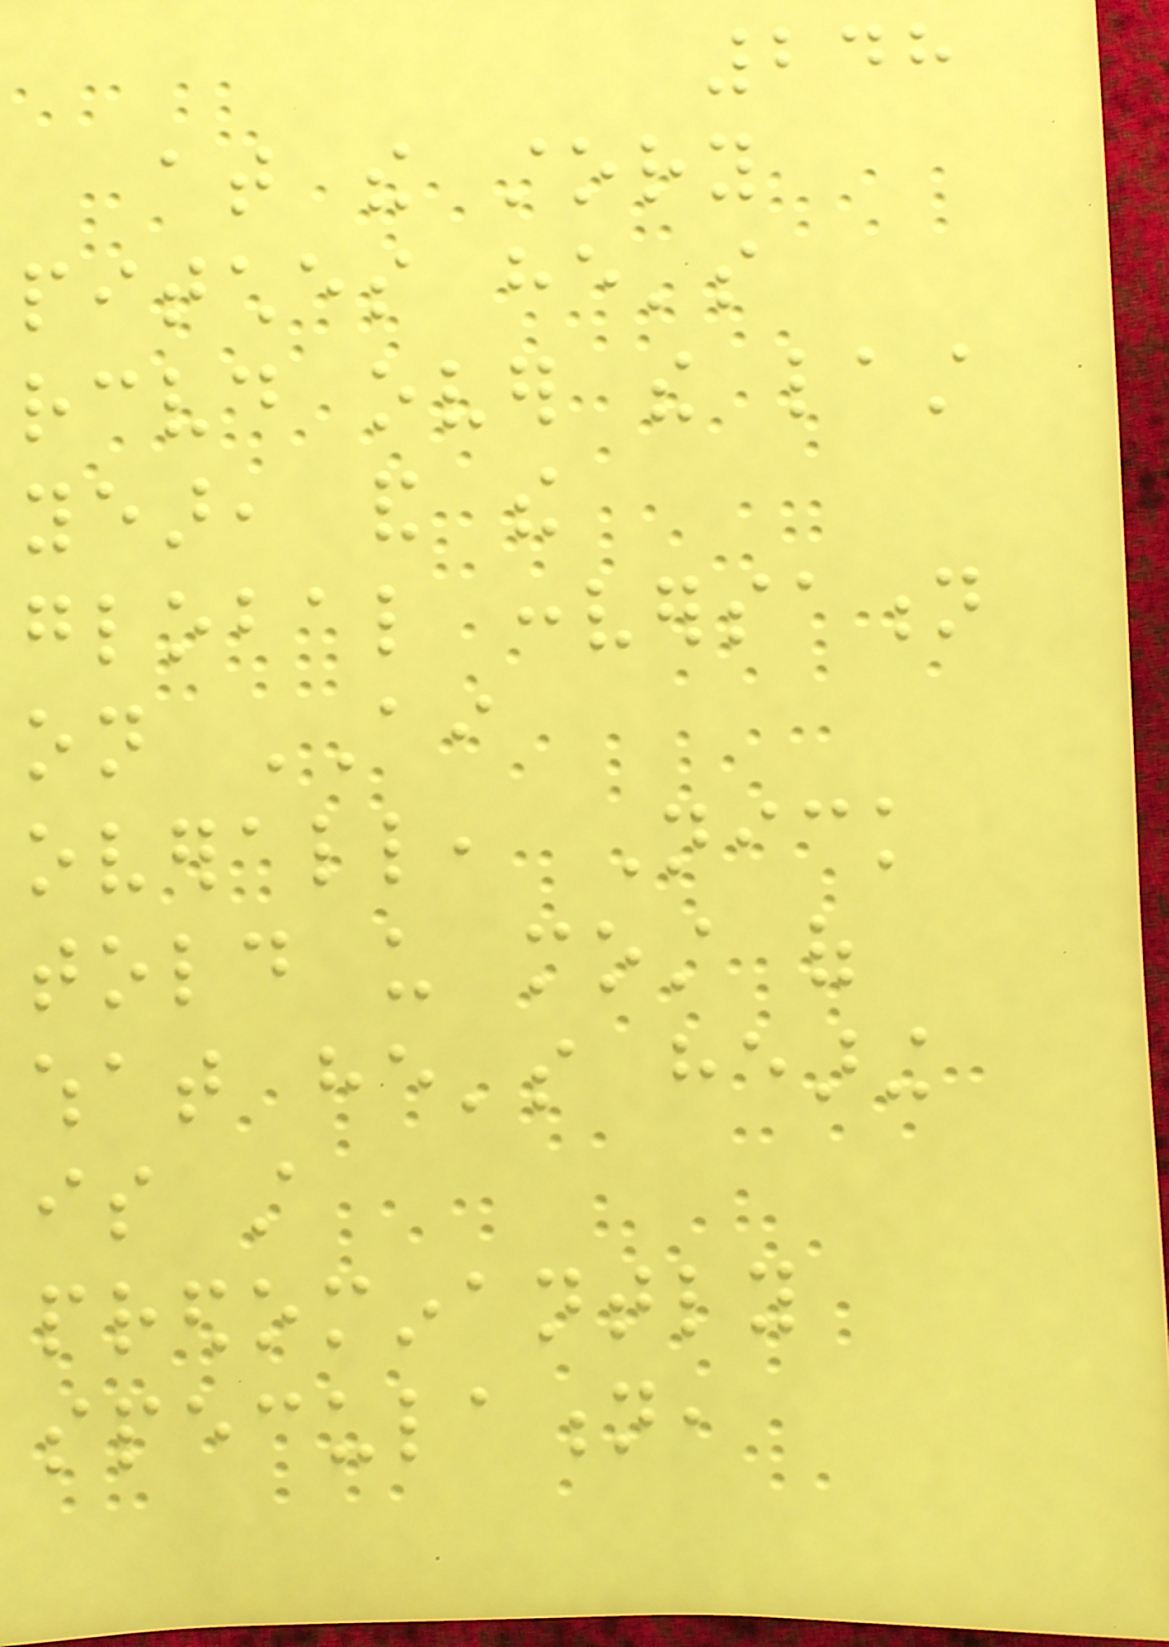248
at the story
pitches he's
received over the last
year, and the
global conversation
on AI
overall, Nick
told us most of
what he's hearing
is still
predominantly
speculation,
